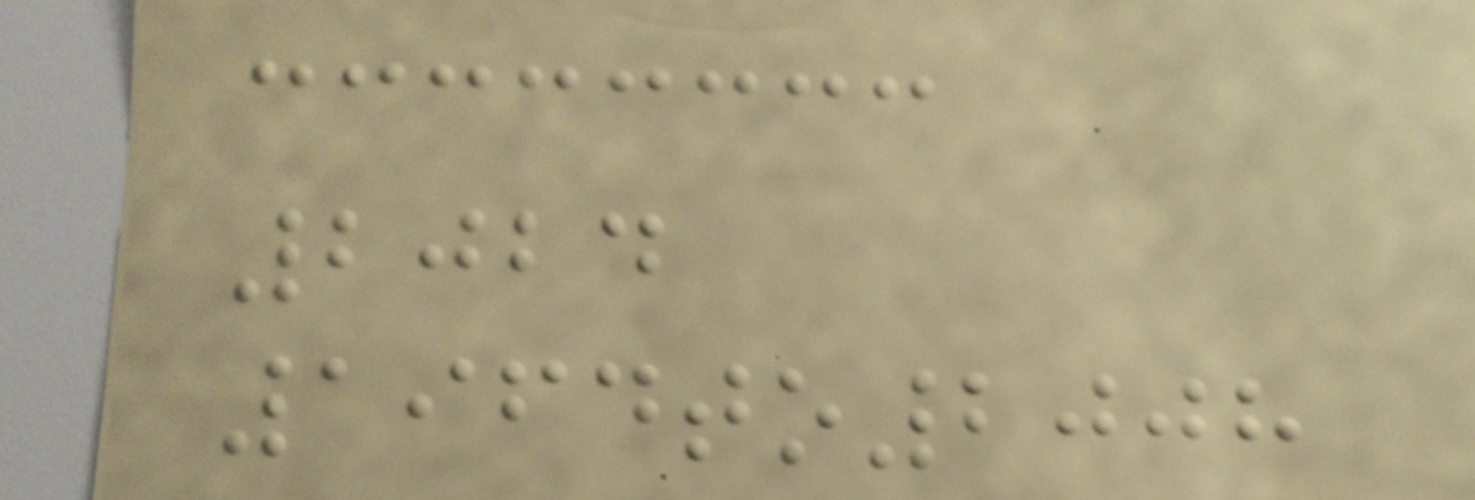2024
1964to2008
